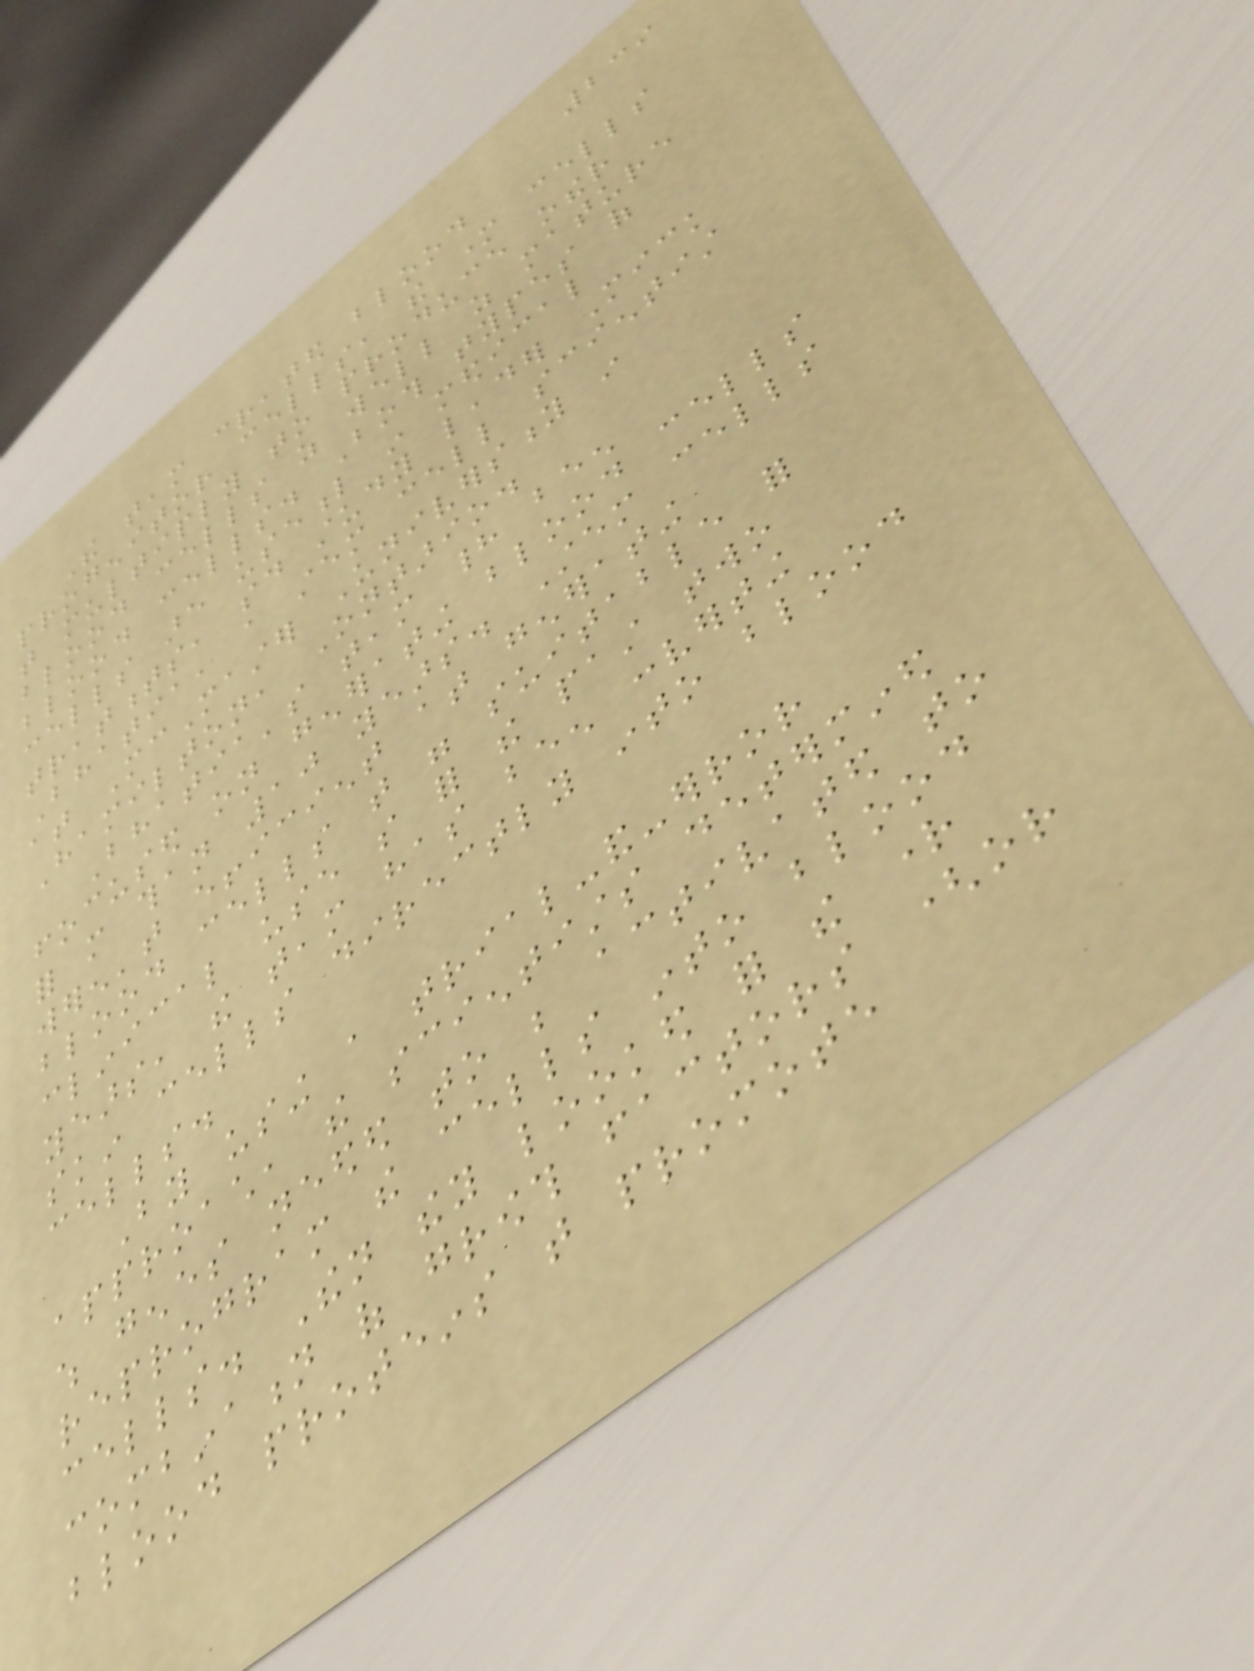239
The team created blood
progenitor cells, the mother cells
that multiply to produce other
blood cells as well as mature
blood cells. Both types of
cells are useful in medical
treatments, said study leader Mick
Bhatia, a stem cell scientist
at McMaster University in
Hamilton, Ontario.
Bhatia's team had been
focused on generating blood cells
for more than 10 years. Stem cells
weren't efficient at generating
blood cells that were suitable for
clinical use so for the past two
years, the team has been converting
skin cells directly into blood
cells.
By using a trial-and-error
approach, the scientists determined
which genes needed to be activated to
reprogram the cells into blood
cells. Then they looked for the right
combination of growth factors (or
blood proteins that promote
